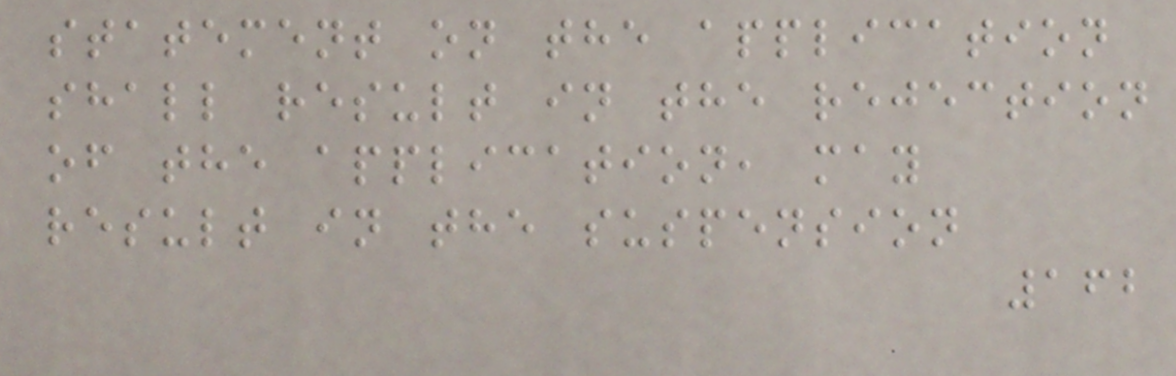statement on the application
shall result in the rejection
of the application, may
result in the suspension
162
